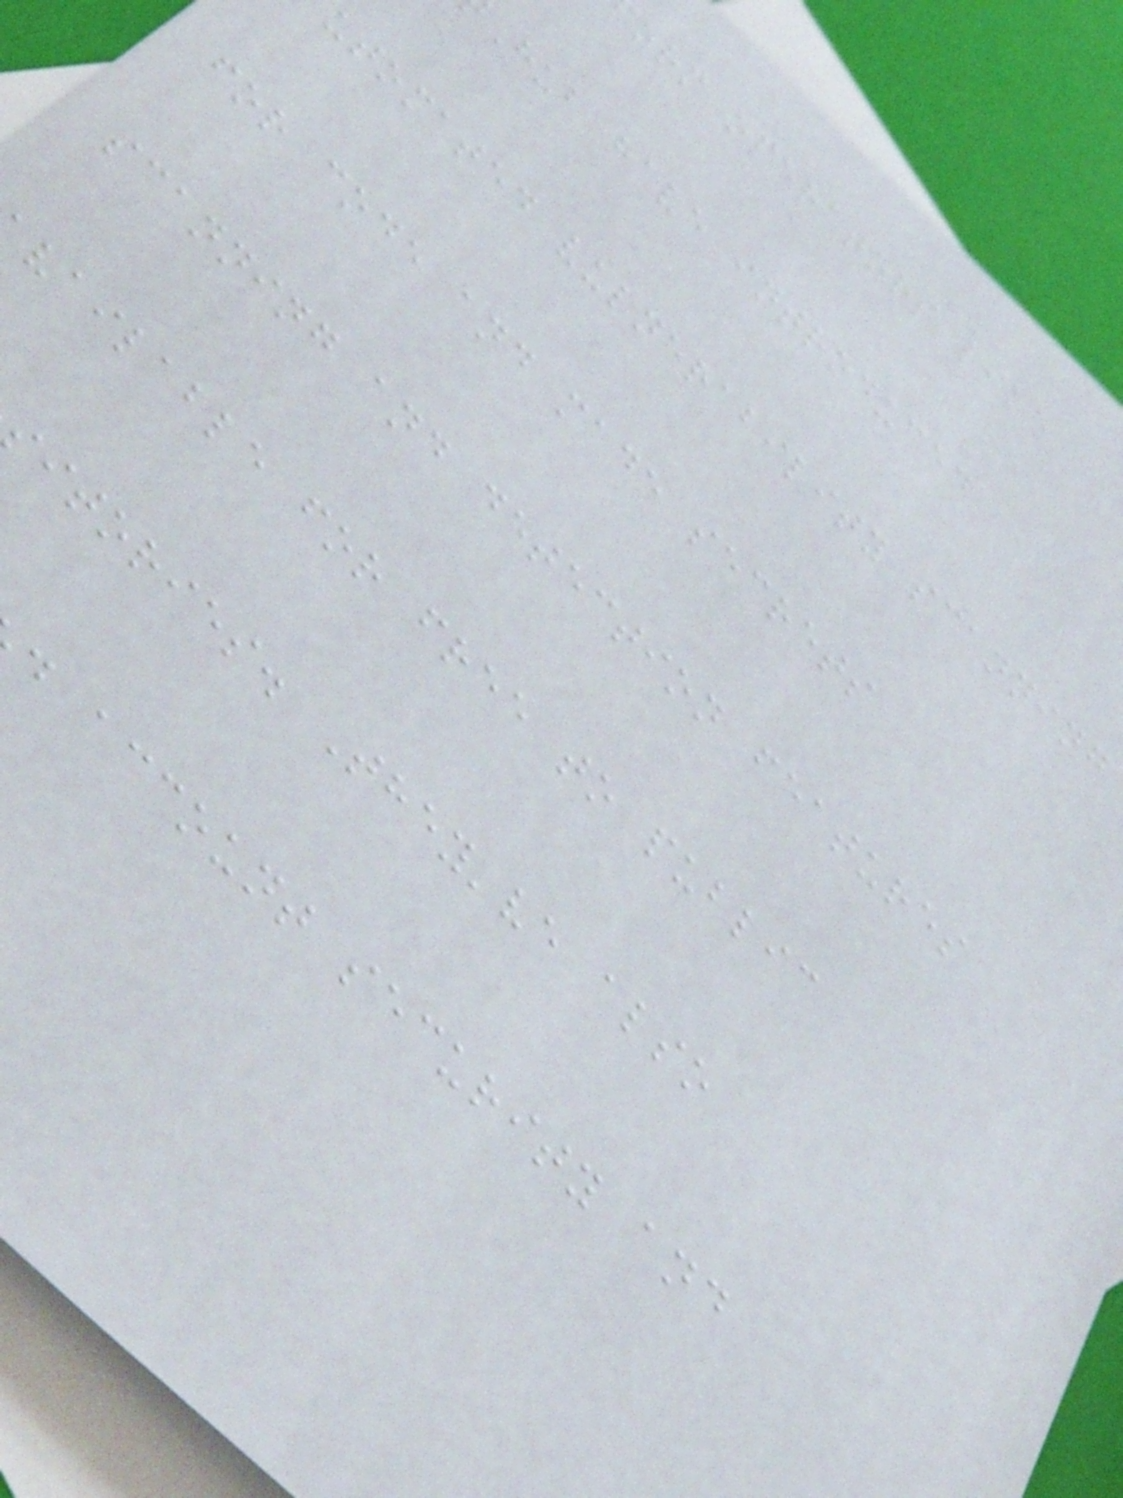orm operators like
Hub have introduced
utomated vulnerability scanning
for code and made secrets
scanning and detection features
vailable for free to public
itories. They've also
d account security and
